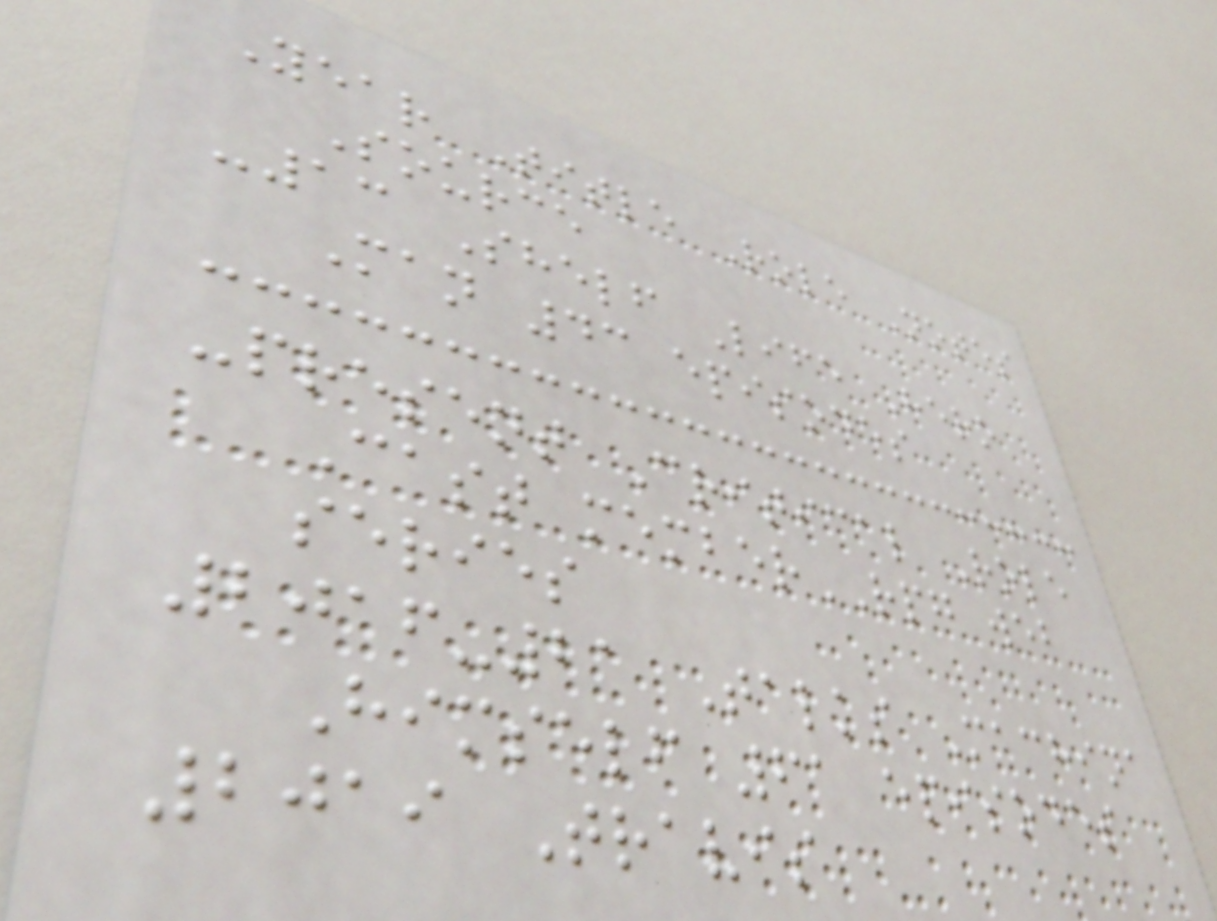Year Title Role Notes
Source
-13 Shelf Life Hero
Man 43 episodes
-present Critical Role
Cast memberRPG web
series
2016-21 Talks Machina
Himself 61 episodes
2019 Travis
